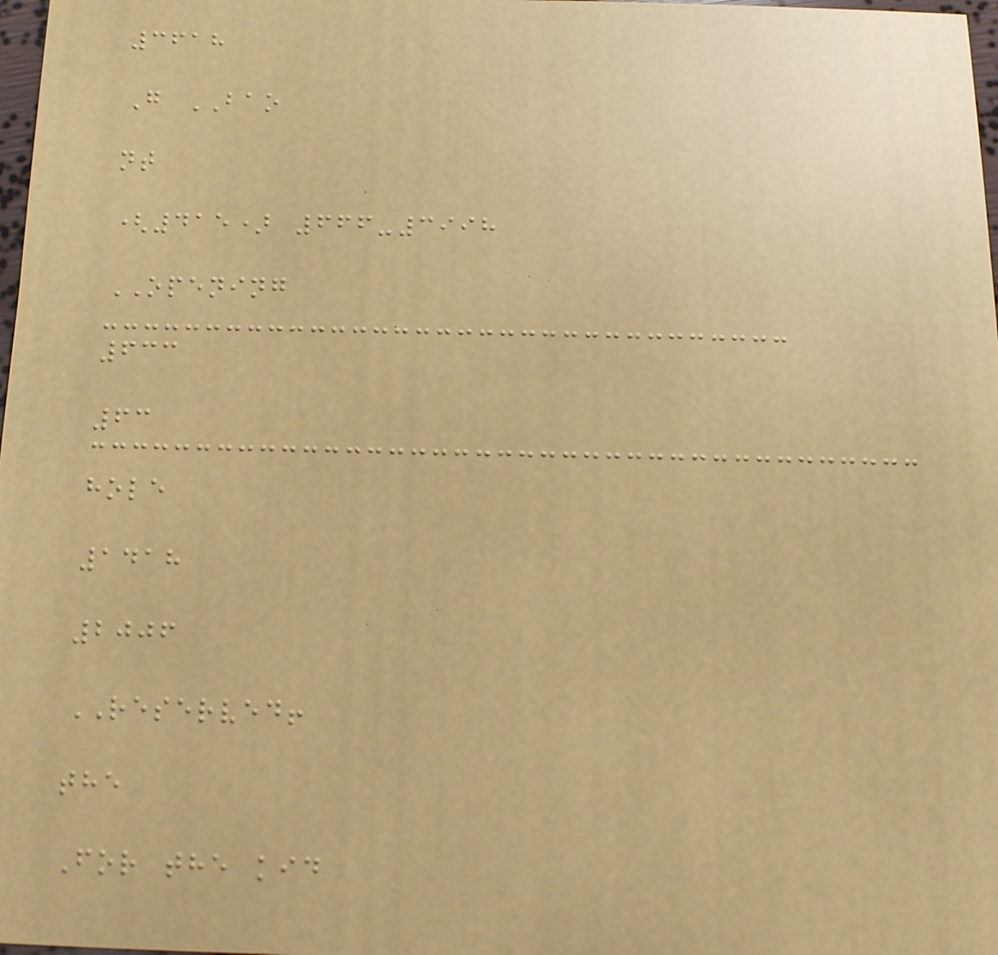3618
G BAO
nt
(415) 666-3998
OPENING
633
63
hole
1418
2006
RESERVED!
the
For the kid
